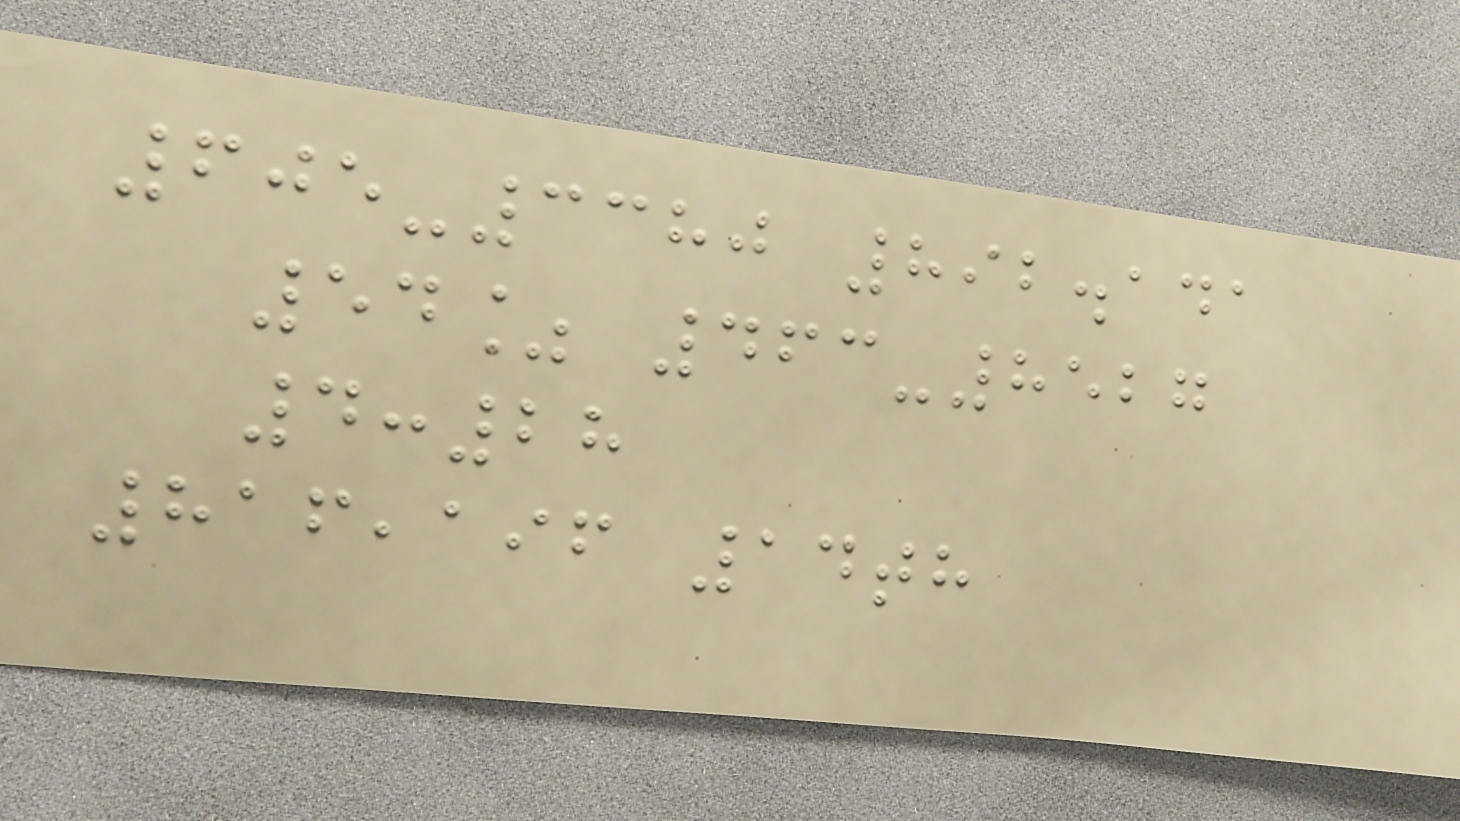605-3380 892.141
54% 463-8527
4:28
816,196 14th
